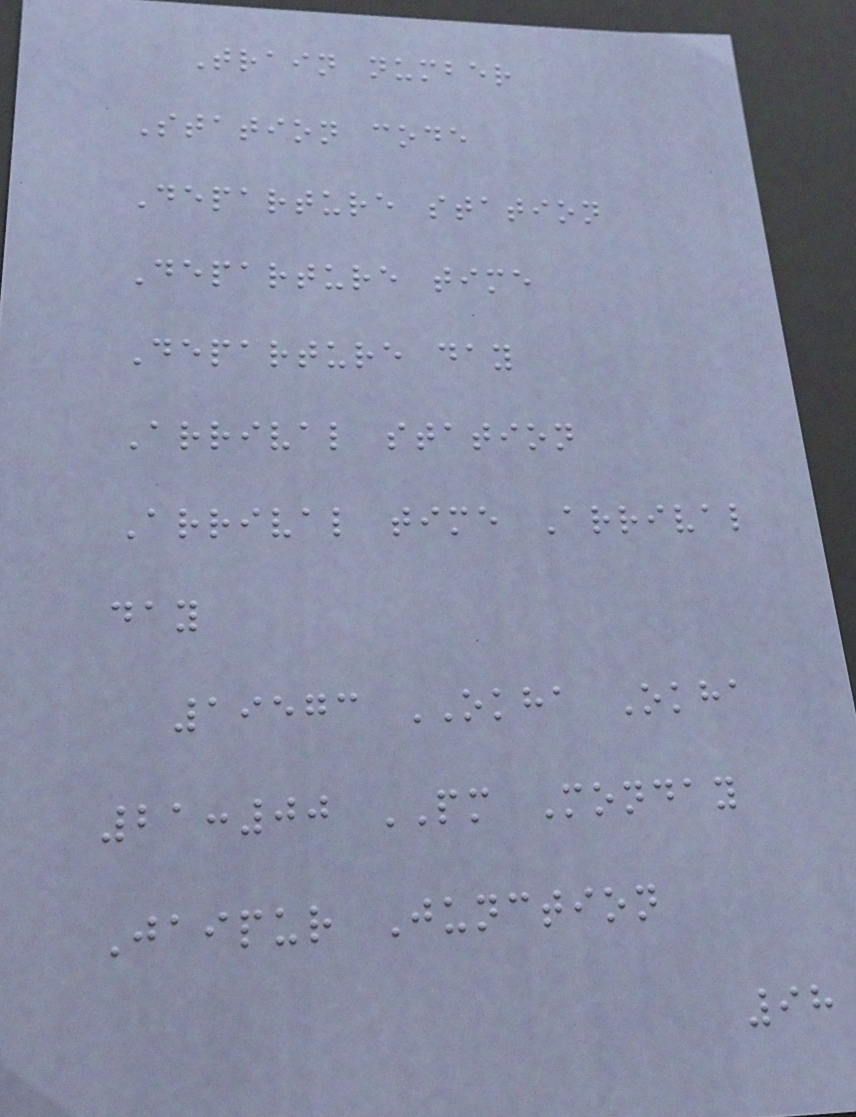Train number
Station code
Departure station
Departure time
Departure day
Arrival station
Arrival time Arrival
day
19573 OKHA Okha
21:00 PM Monday
Jaipur Junction
98
